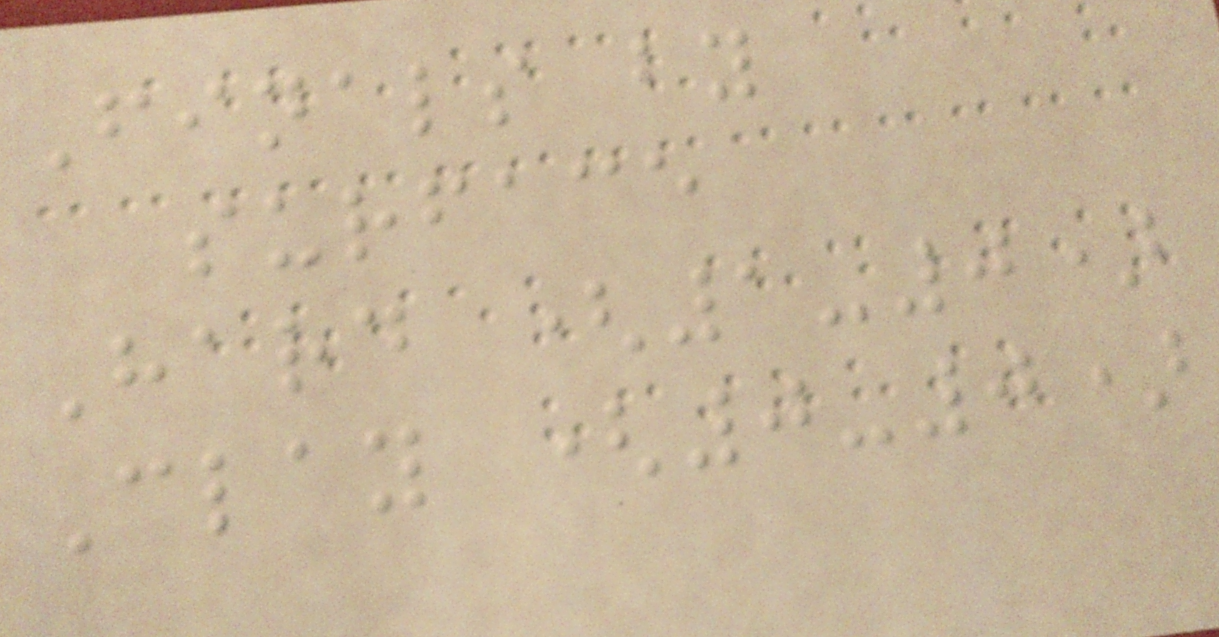Finals by
surface
Hard (1-0)
Clay (0-0)
